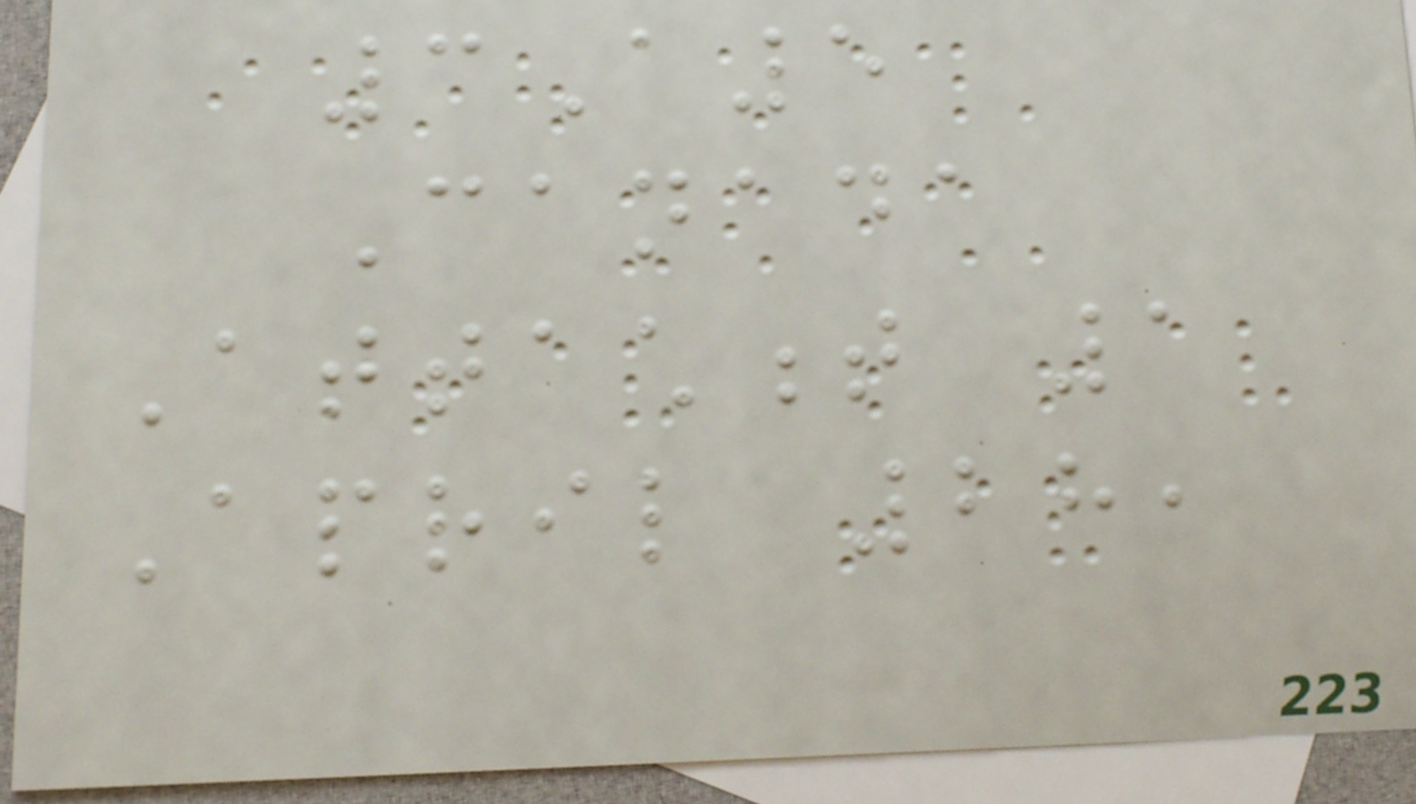3A5
Canada
Attachment 1
April 28,
